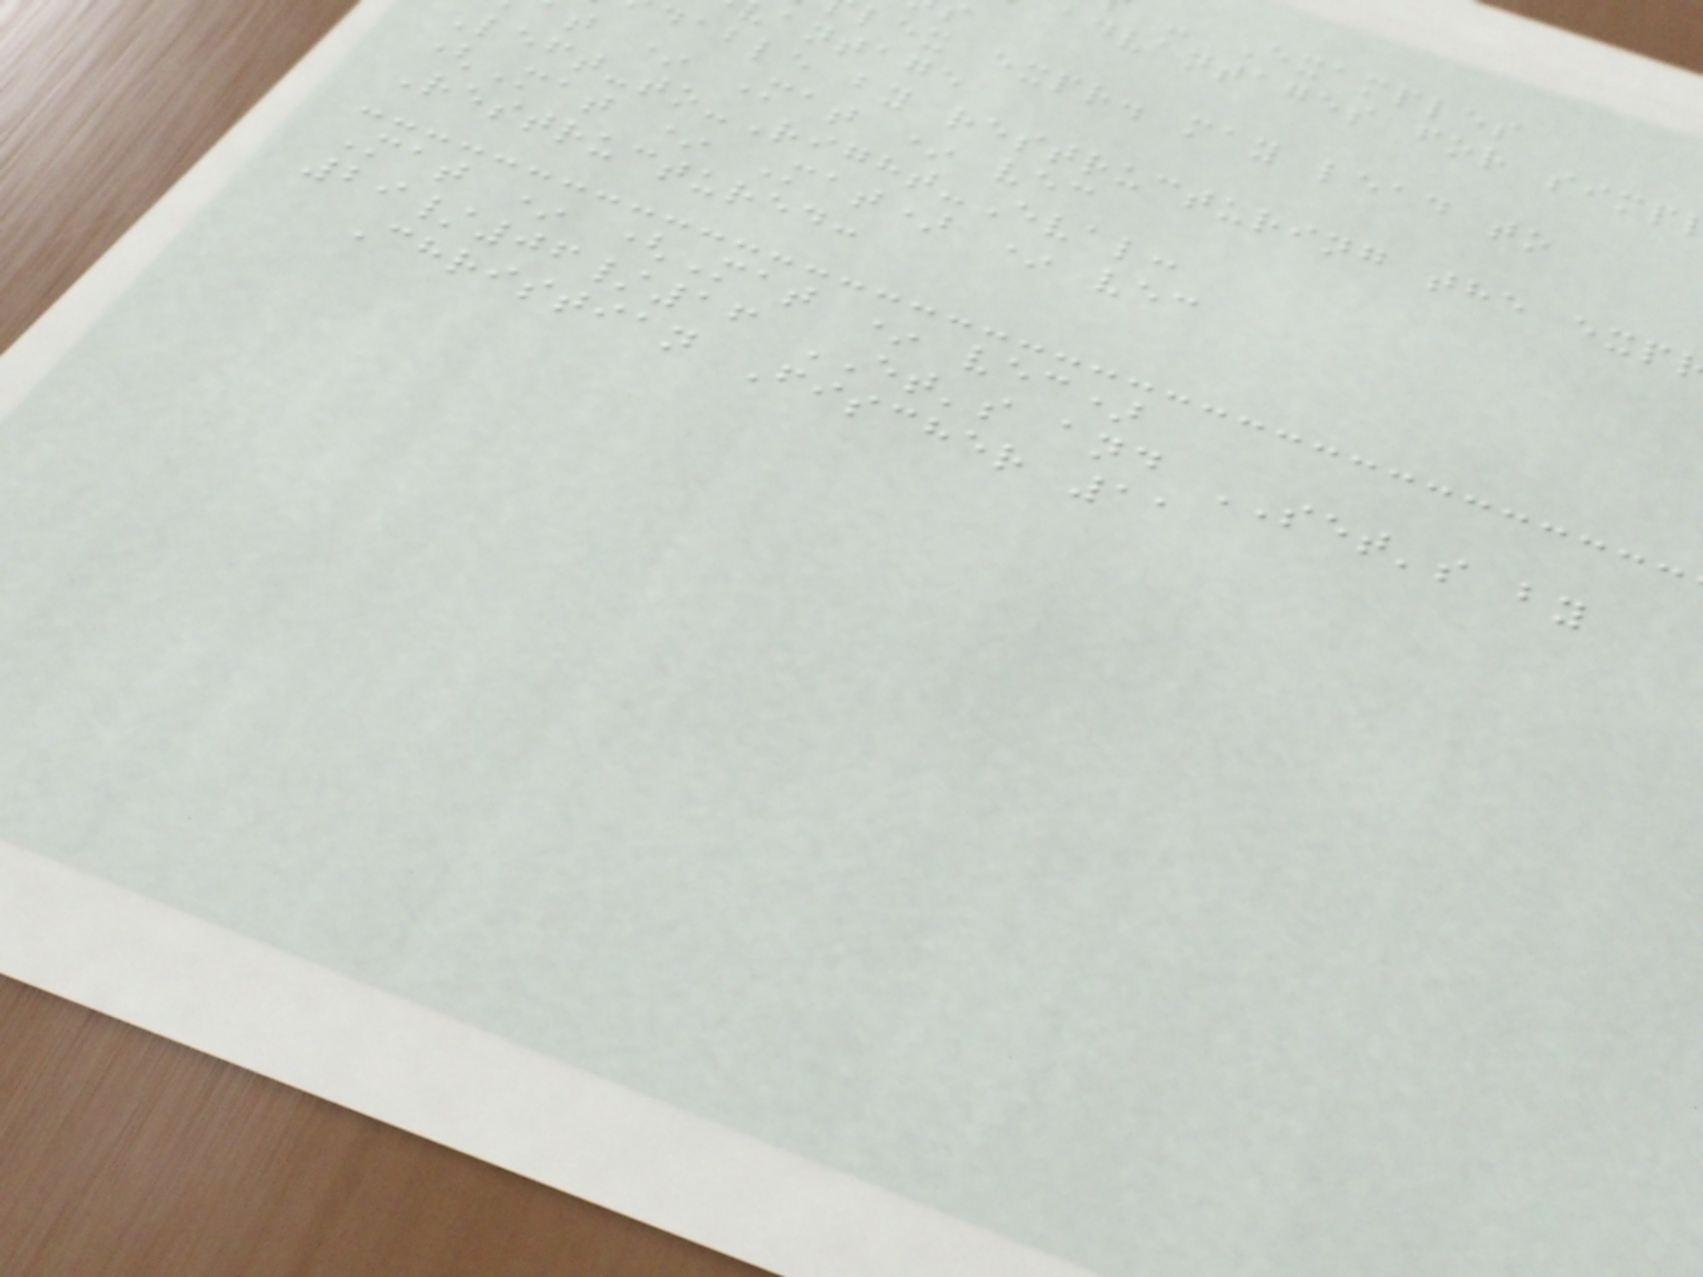- Examples
advantages for simp
lex expr. may lead to
antage
dable by restructuring the exp
t * Mat * vec
Left-to-Right-Eval:
(Mat * Mat) * vec
Restructured:
Mat * (Mat * vec)
29/06/16 ET's and SET's by
Christian Fischer 11
